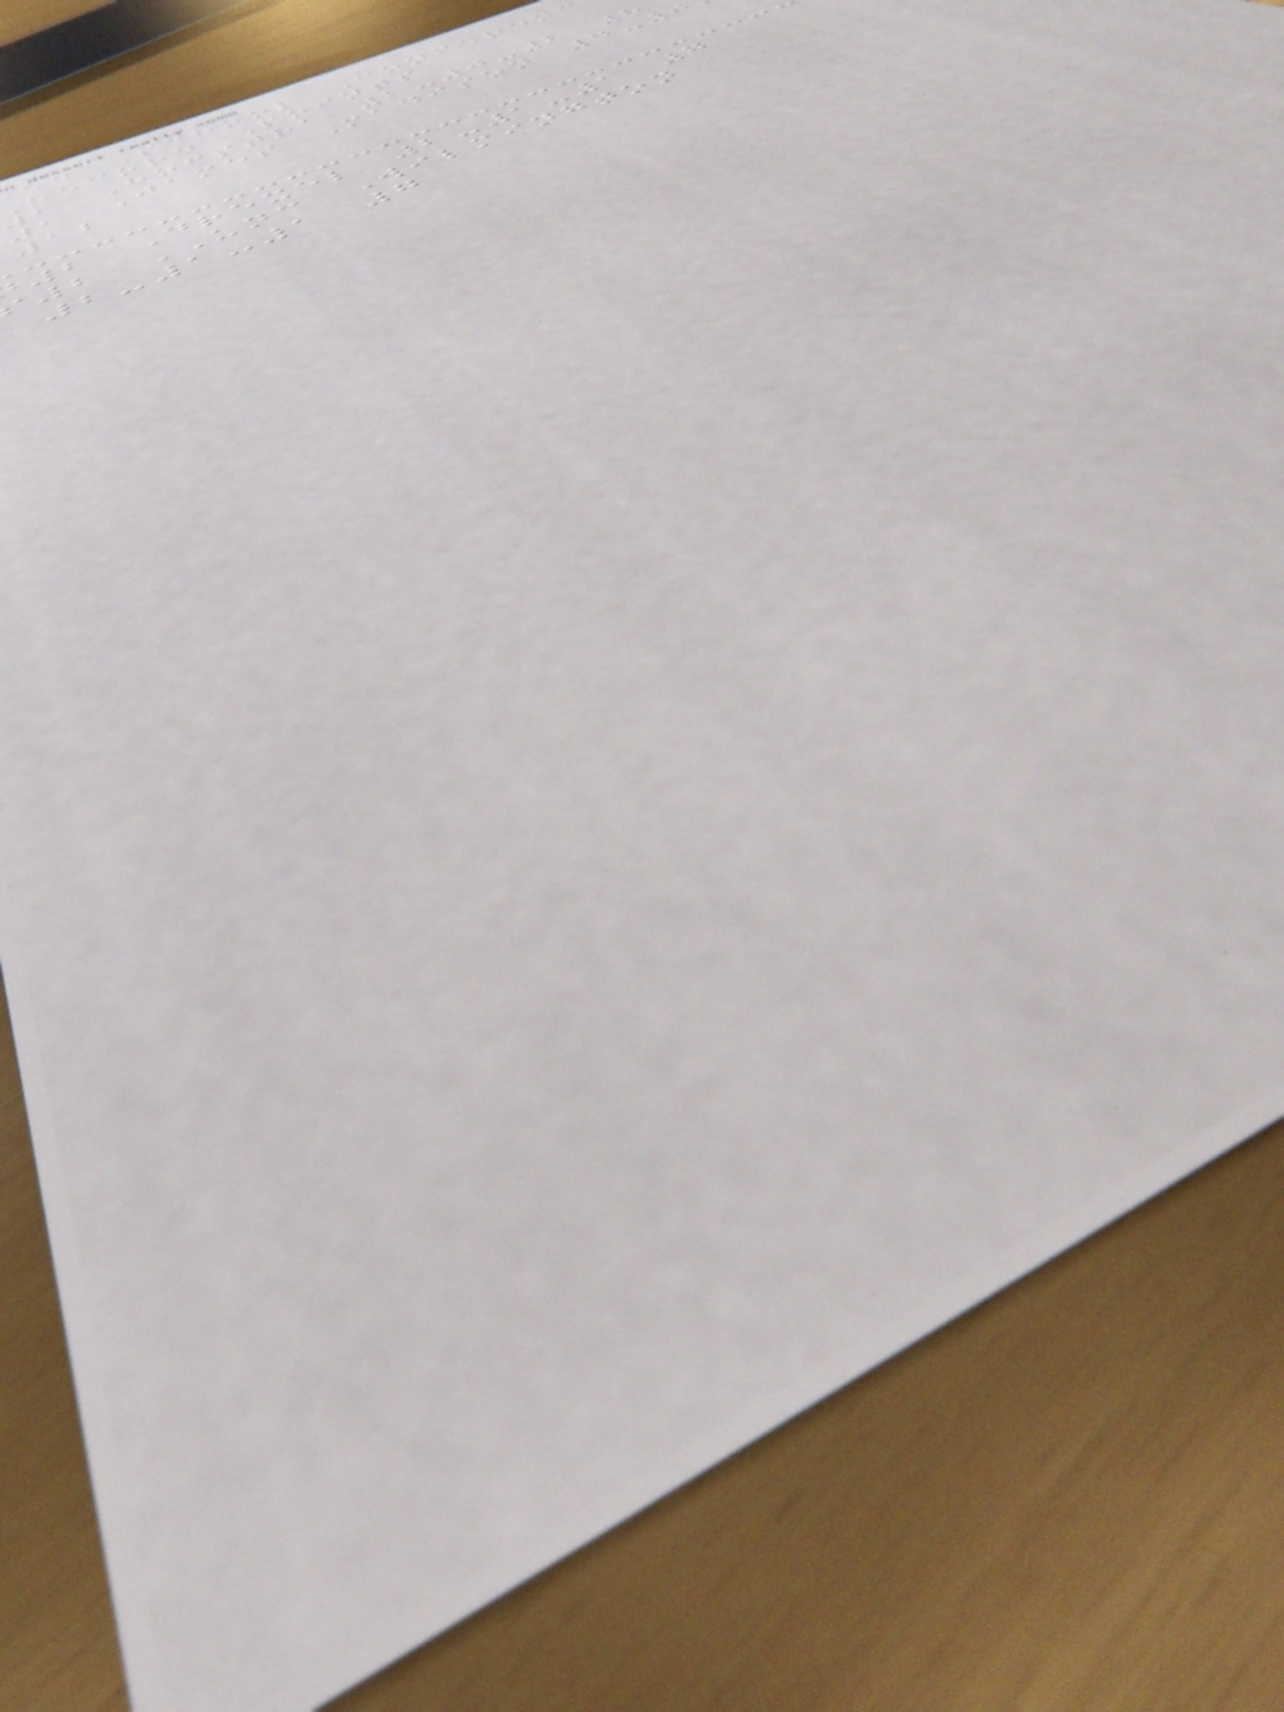ed School Conferenc
record Points
1 Hofstra 2-0-2 8
1 James Madison 4-0
12
2 Drexel 2-1-1 7
2 UNC Wilmington
2-1-1 7
